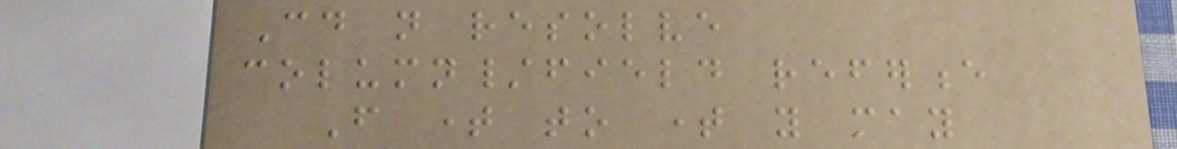Could not resolve
column/field reference
From time to time you may
